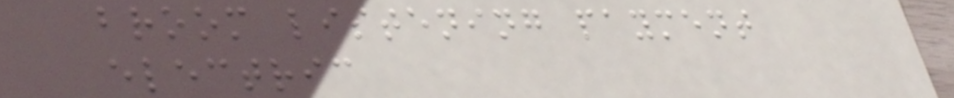broom listening payment
electric
